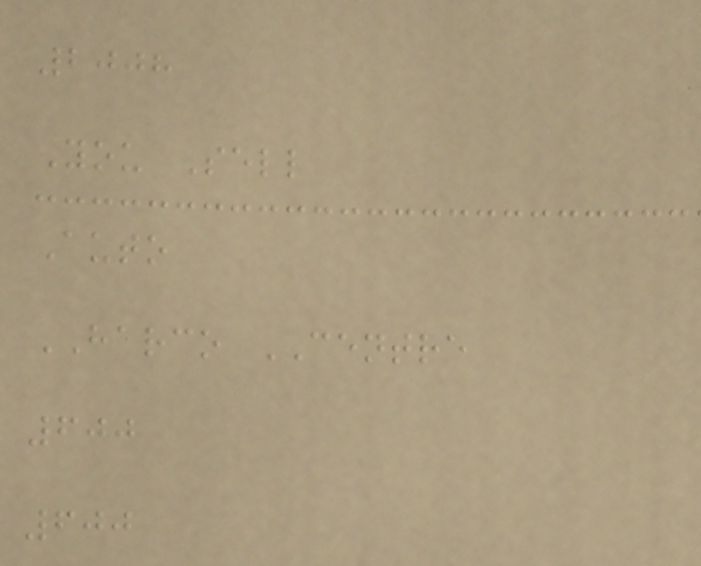2008
You Sell
Auto
HARCO CENTRE
600
600
